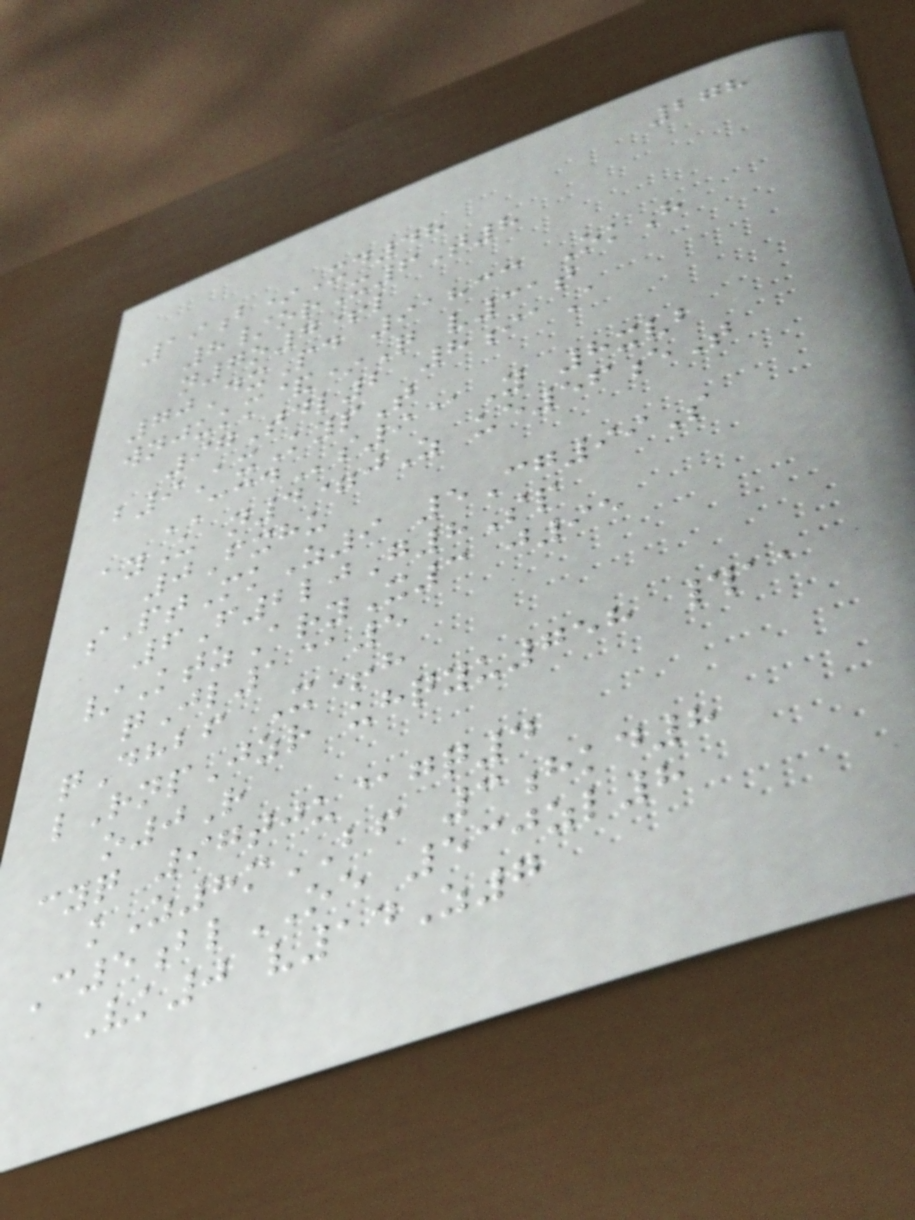278
19b*Xd48
8/orX6T8
n7o7+l
70DxPd 91833 OkH
wnjukm&*Q v31t
97Tdl2 8iaA
b9AxKypT
CCDs9@Y 8xvb
ayU n4=jZ ue56eT
0Fxhu
sPtMkZ9 5Cg99S
6F2ljG8Sp
/KtzAryX3 j95
qJl1@5
qDhbf X+h
lRnpJzr uhqyu758 #aa
o0R
cyq 97tju@gq4
kZ8mBF 3hkd8
C5blOE 530zl8
Vk0 v14Z7
